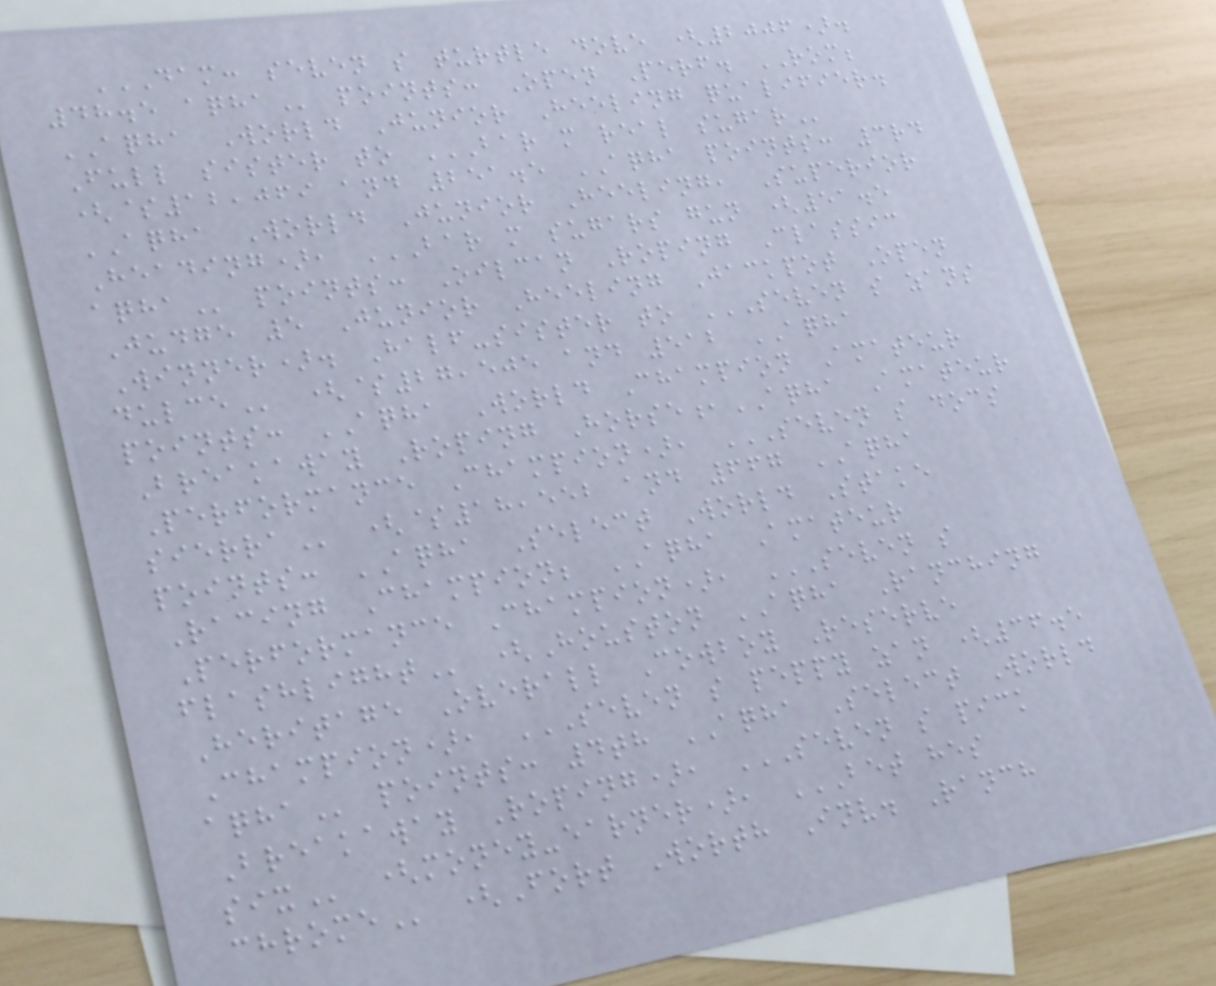DAM: SEVEN S TURTLE DOVE (2006).
48.5 AQHA points: Open Perf. ROM;
AQHA World Junior Heeling qualifier.
Full sister to BAR M REAL SUGAR
($12,069 and 251.5 AQHA points: 3rd
AQHA World Junior Heeling, Superior
Heading), BAR M SUGARS GUN (51.5
AQHA points: Oilcan Roping Classic
Judge 5 Junior Heeling Jackpot Open
Winner). Half-sister to SEVEN S ZANS
DULCE ($27,505 and 512 AQHA
points: AQHA World Champion Amateur
Breakaway Roping Horse,AQHA Amateur
Performance Champion), SEVEN S DOCS
SIERRA ($18,552 and 667 AQHA
points: AQHA Select World Stake
Racing Champion; AQHA Amateur
Performance Champion), SEVEN S
FLASHLIGHT (Houston AQHA Ranching
Heritage Overall Cowboy Reserve
Champion), SEVEN S PEPPY ZAN (36.5
AQHA points: 4th AQHA Select World
Breakaway Roping), SEVEN S PICK
SIX (money-earner), BET HES
CHROME (Fort Worth Inv. Ranch
